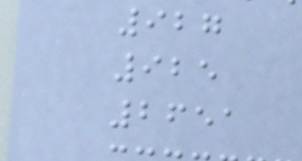927
925
2651
